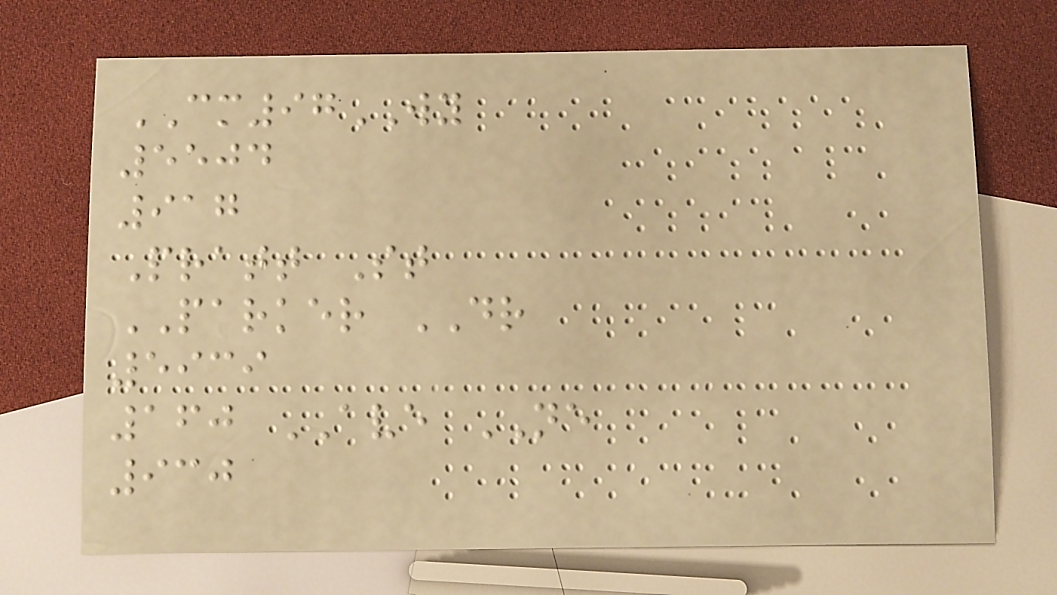CM97WY
5504
917
Pratt St
PARKER DR
5939
160 AVE NE
930
